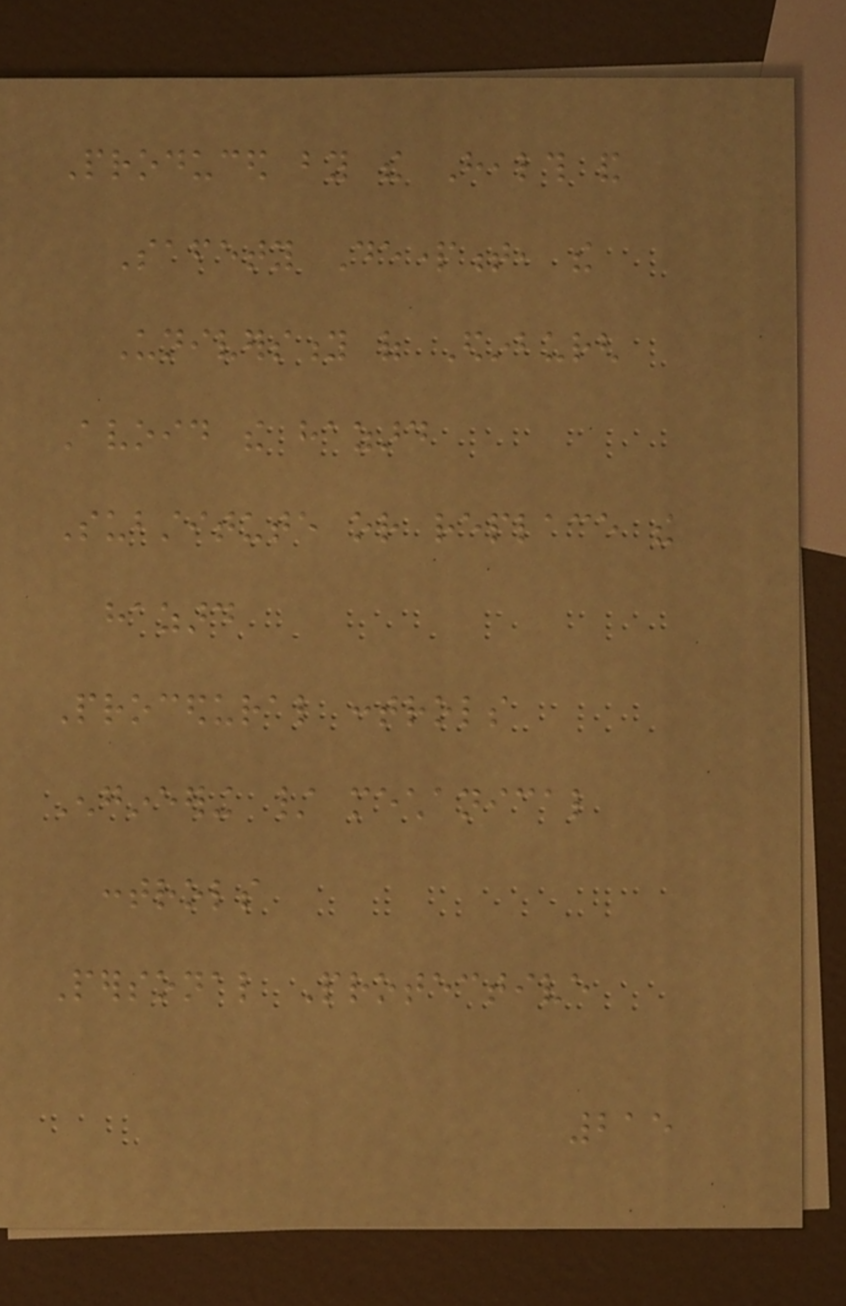Produced by the Health and
Safety Department, the
University of Edinburgh
Avoid the hazard
Substitute or replace the
hazard
Procedural controls
Engineering / mechanical
controls
Personal Protective
215
